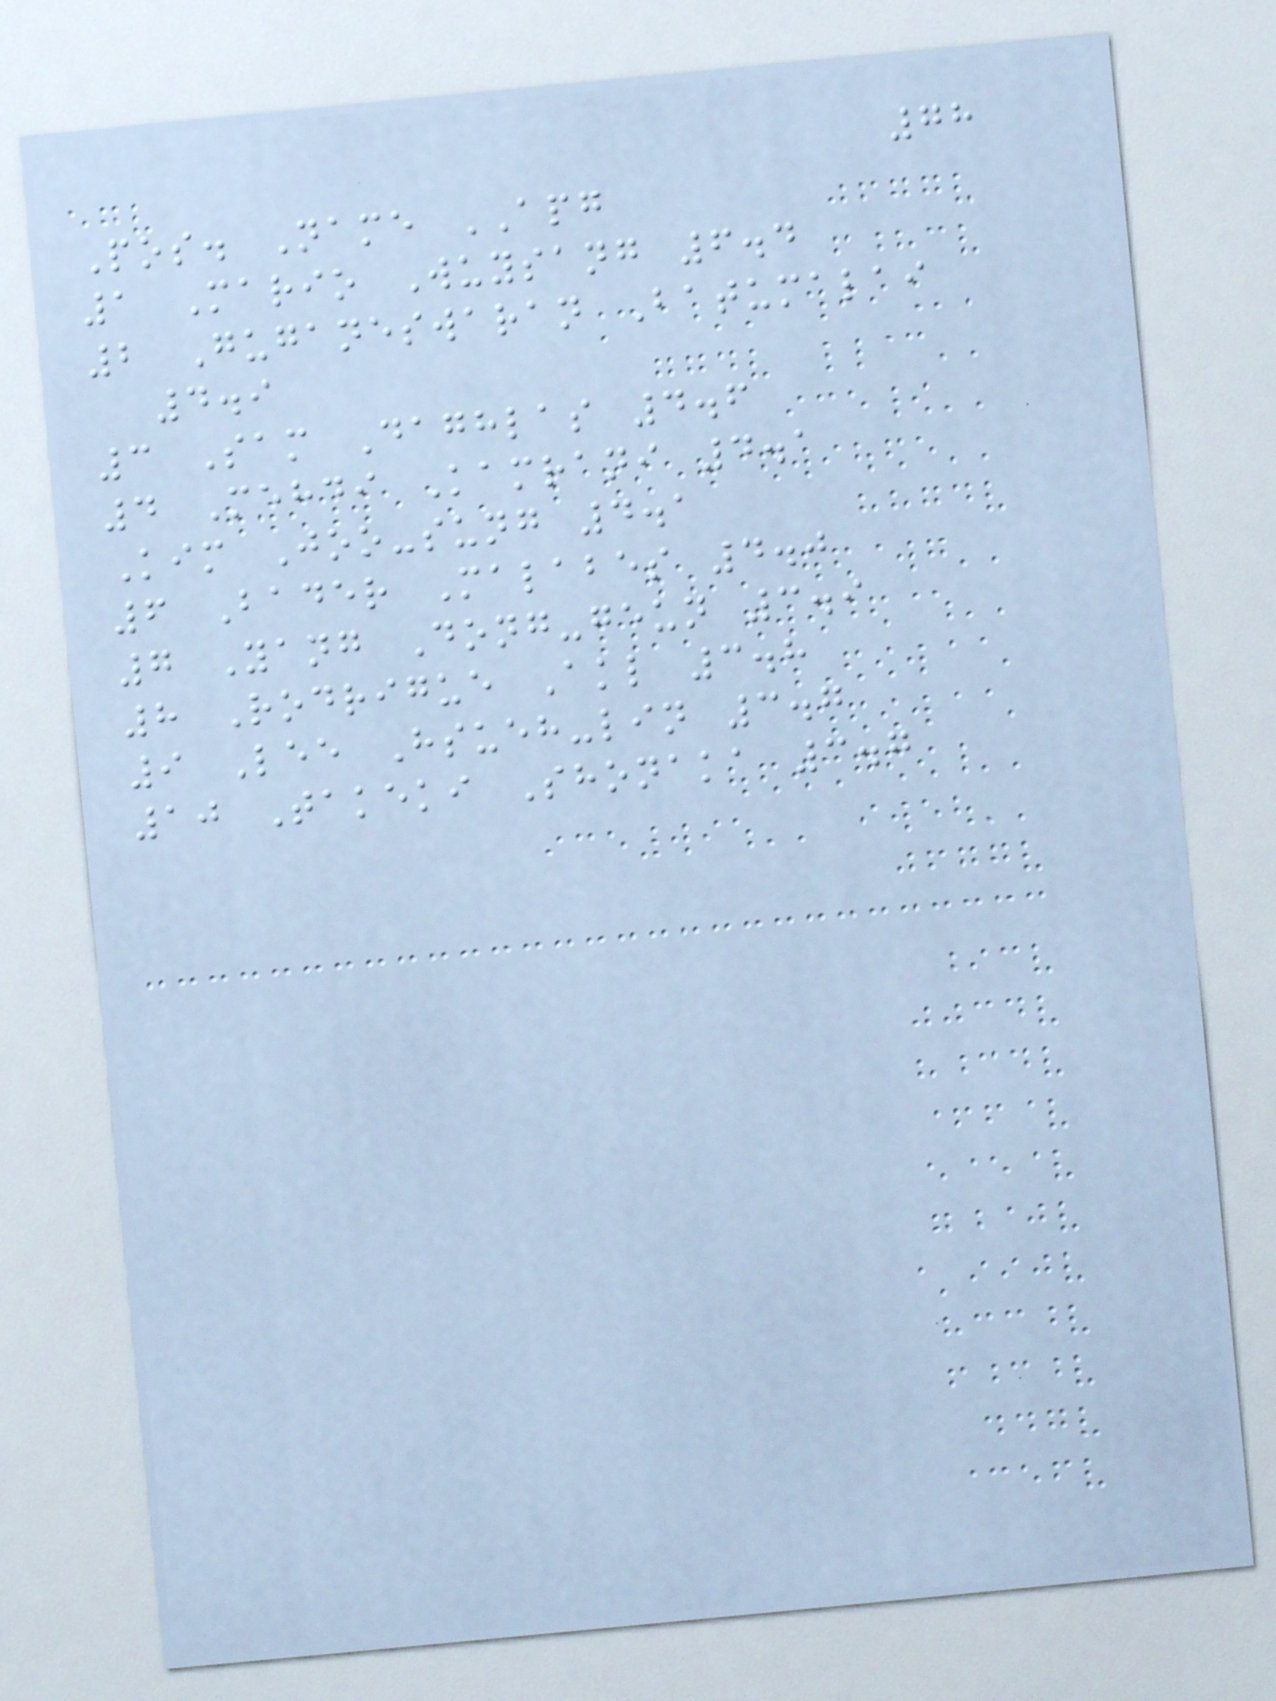78
Pos. Name APG
1 Mario Wuysang 6.4
2 Guganeswaran Batumalai
4.9
3 Sam Daghlas 4.6
4 Mehdi Kamrani 4.1
Kim Joo-sung 4.1
6 Bader Malabes 4.0
7 Yang Dong-geun 3.9
8 Rodrigue Akl 3.8
9 Lee Hsueh-lin 3.7
10 Takeki Shonaka 3.7
